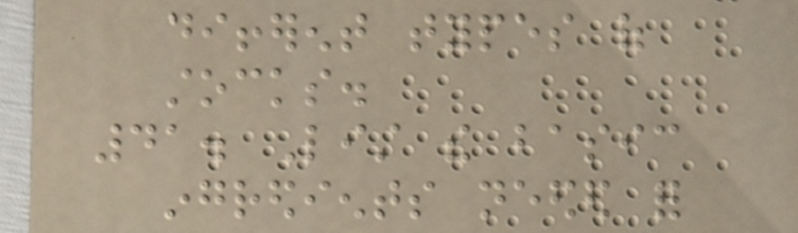different types of
stocks.
41. List the basic
ingredients needed for
